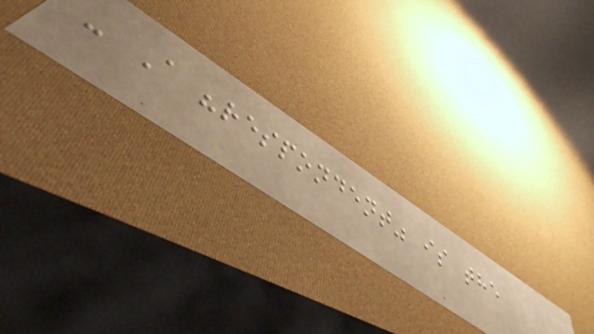- A "respondent" is the
